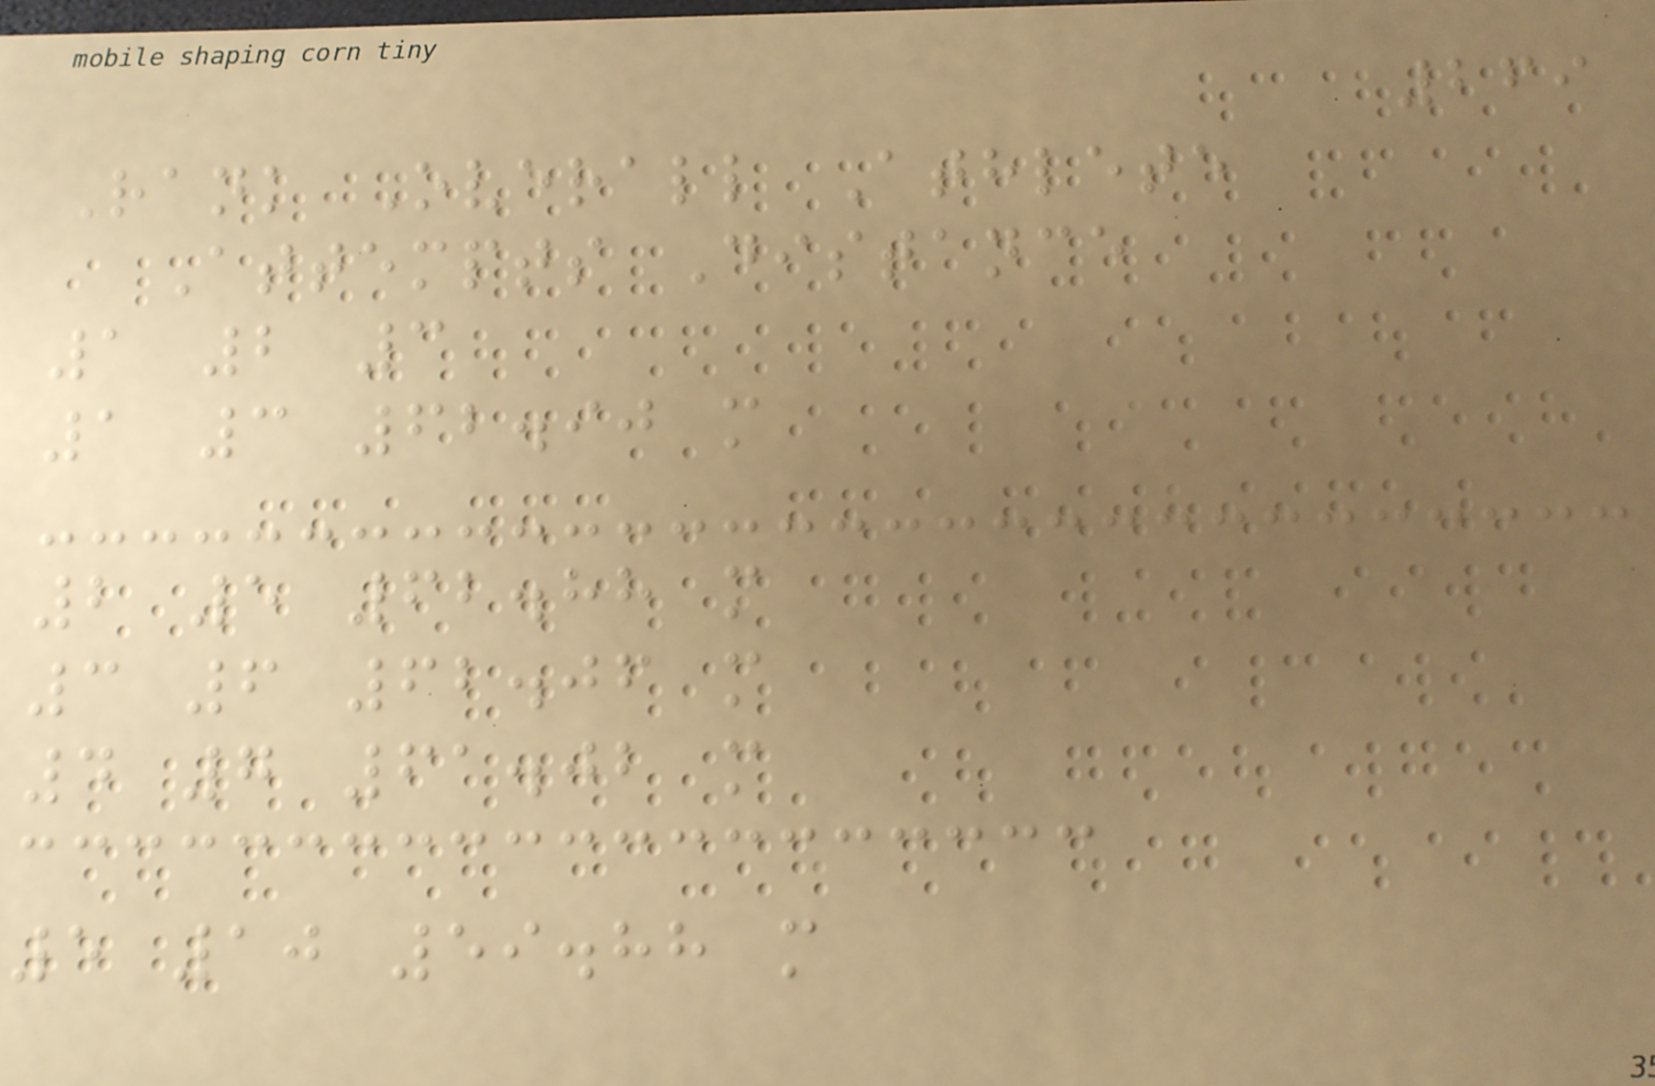269
Rank Overall Athlete
Attempts Distance
1 2 3
1 3 62.90 m
2 5 62.88 m
3 6 62.06 m
4 7 61.02 m
5 10 59.88 m
